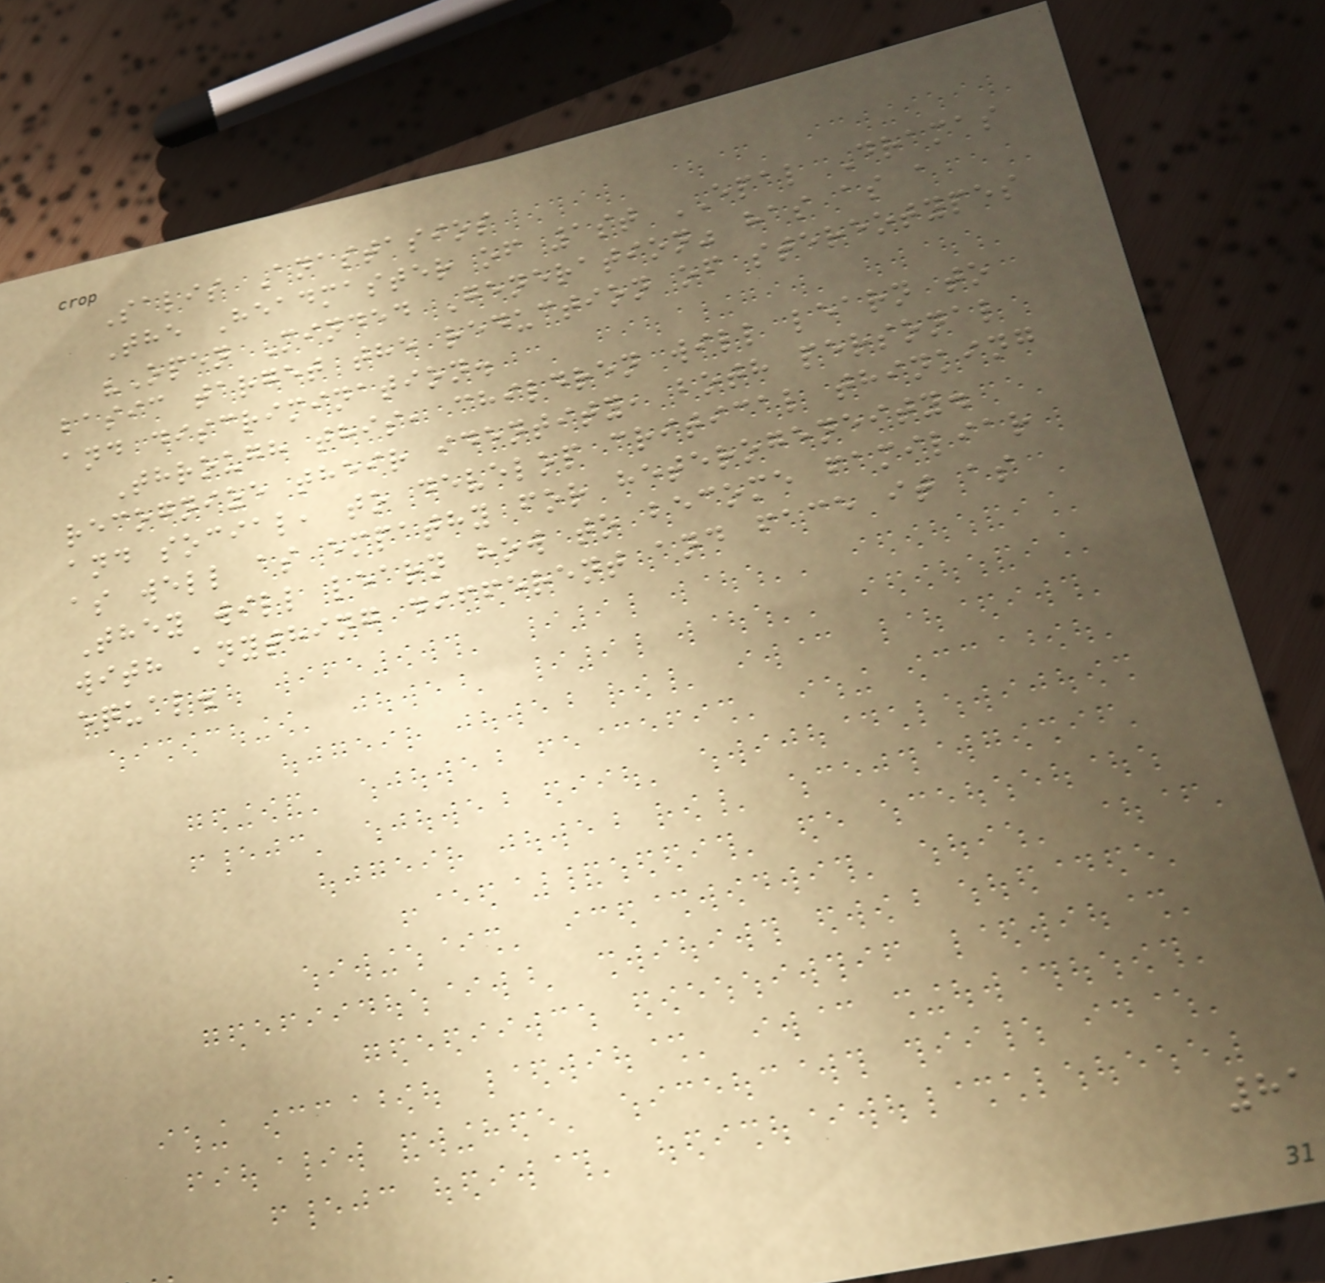Salis Anastasios
The Headmaster of 1st EPAL Dramas
"Open Minded Generation" has as a
basic target the reduction of stereotypes
and discrimination.
Through this, children will learn to
recognize their identity, both personal
and social, to develop critical thinking
as well as empathy for heterogeneity.
They will learn how to become familiar
with anything different and face it as
equal.
81
